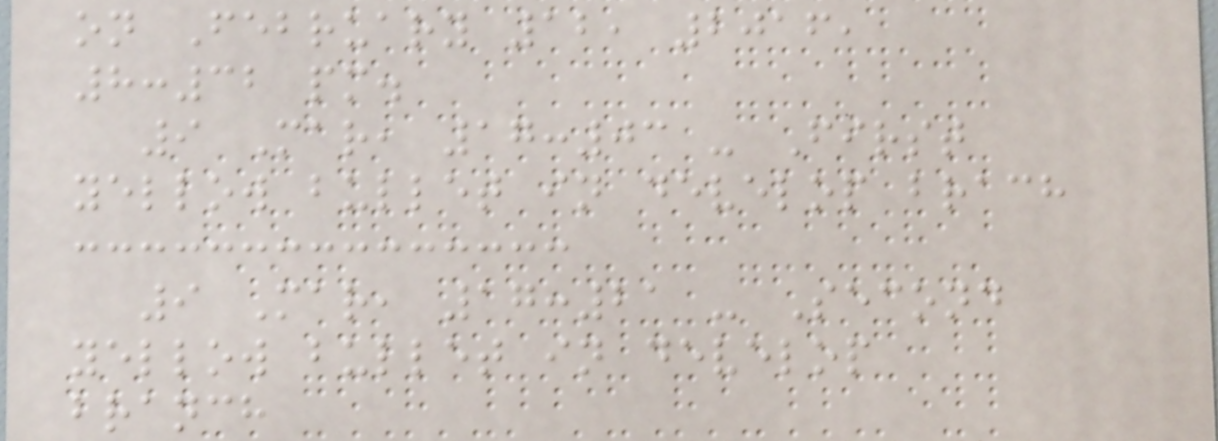on February 12, 2016,
8:32 pm.
9 Mar, 17:03 - First
yellow bullet in develop brach
9 Mar, 17:21 - Second
yellow bullet in develop
branch
